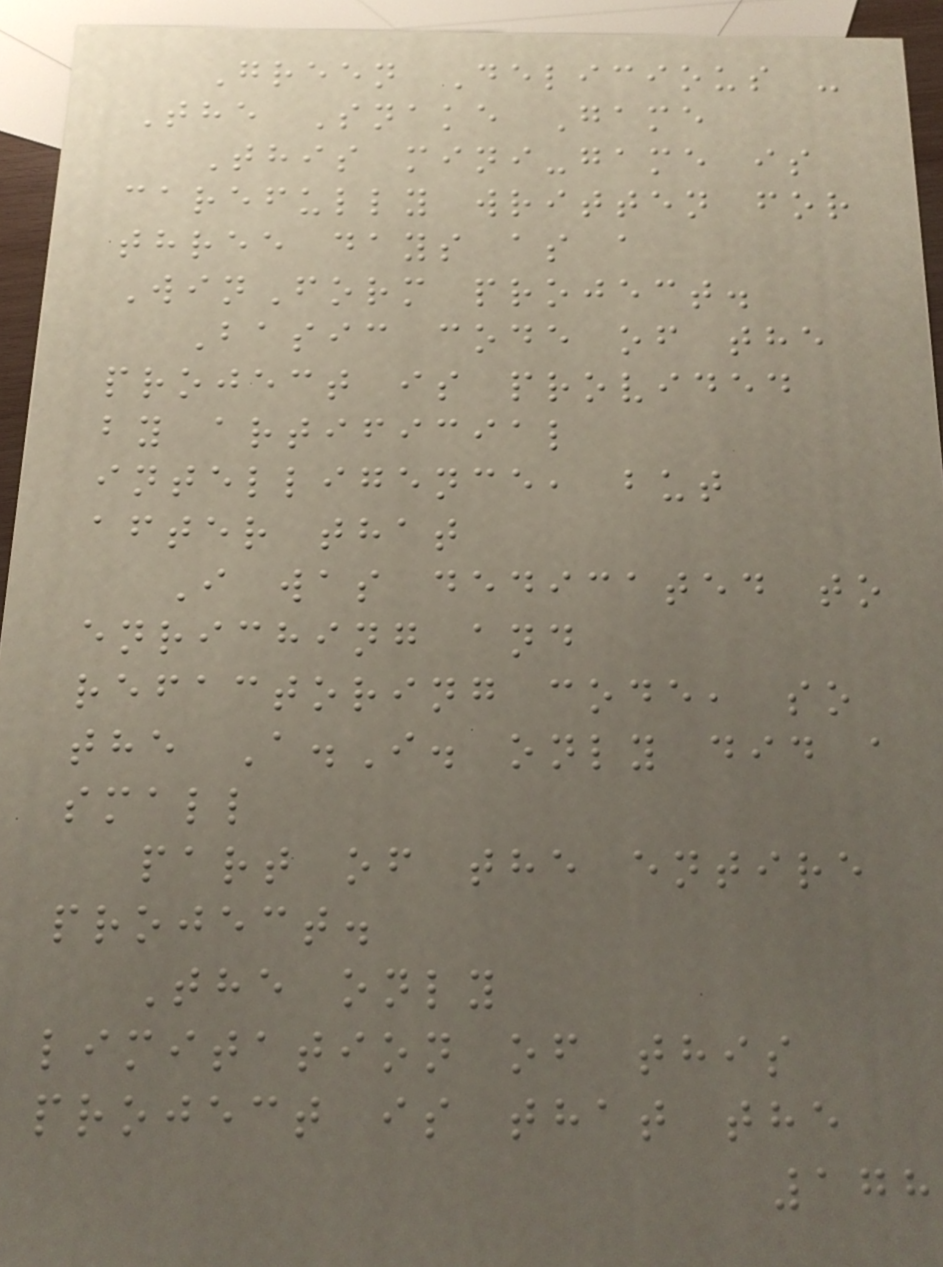Green Delicious -
The Snake Game
This mini-game is
carefully written for
three days as a
WinForm project.
Basic code of the
project is provided
by artificial
intelligence, but
after that
I was dedicated to
enriching and
refactoring code, so
the A.I. only did a
small
part of the entire
project.
The only
limitation of this
project is that the
178
